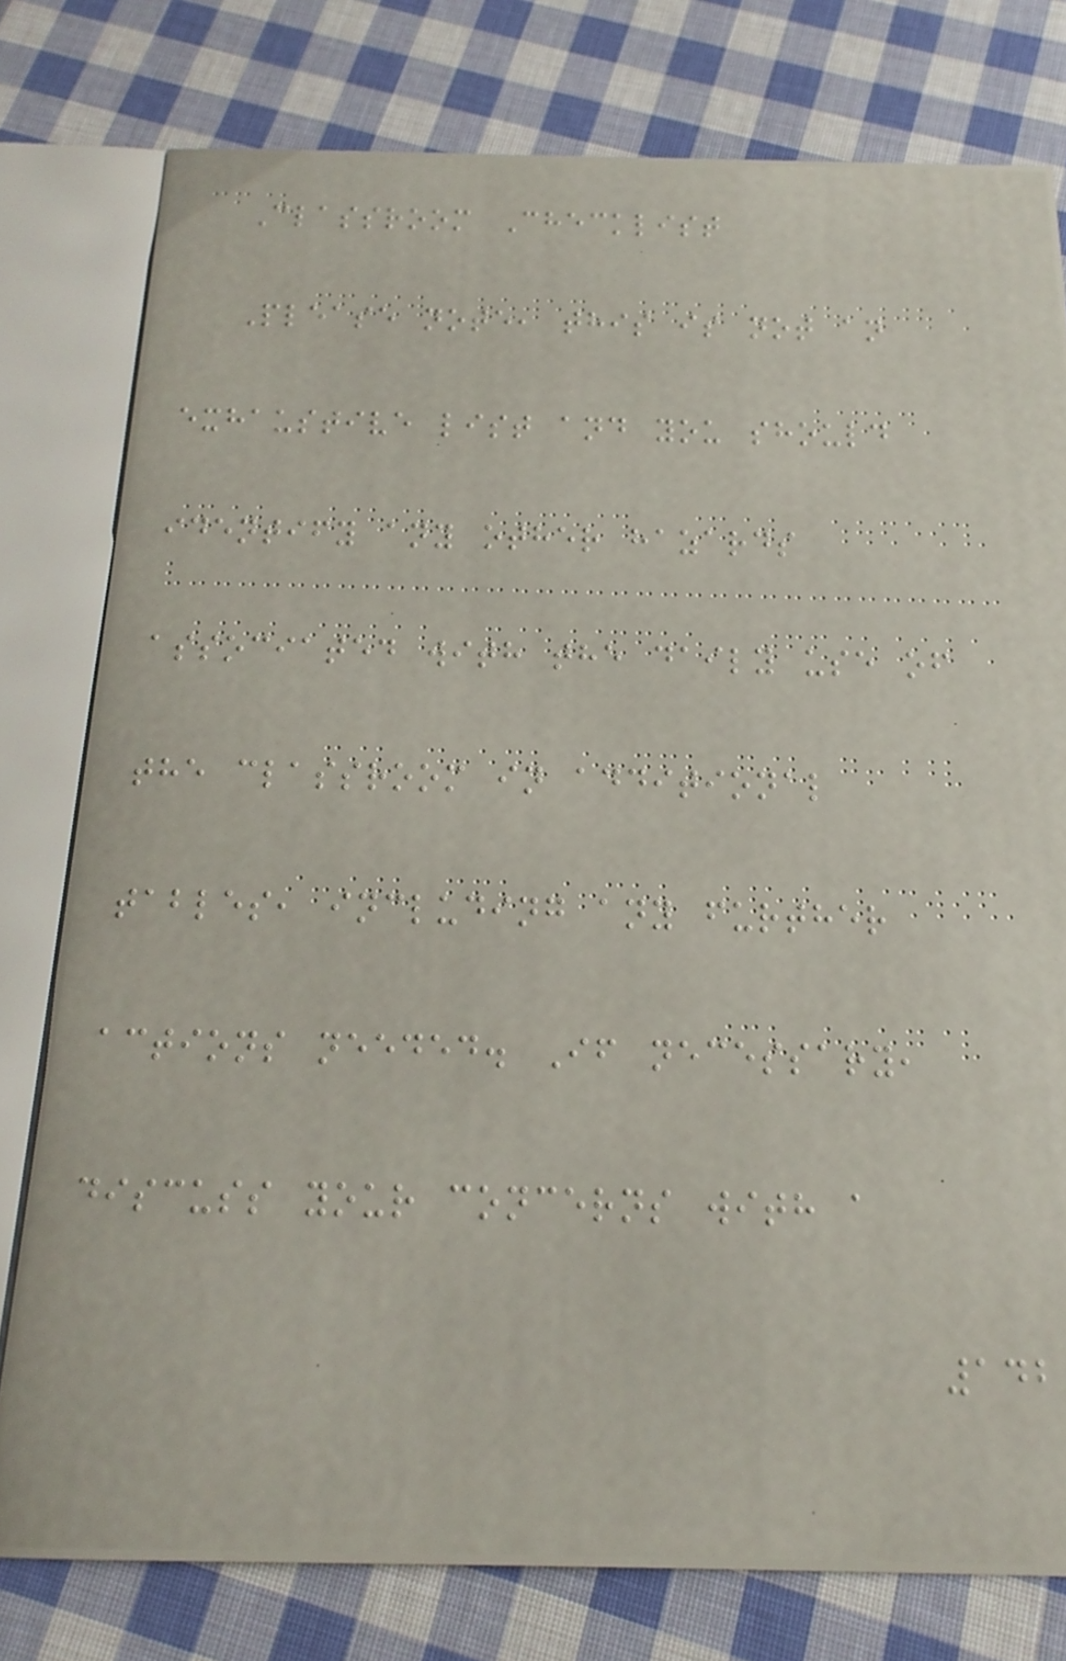Classroom Checklist
Please note, this is not an
exhaustive list and you should
identify any other hazards
associated with the daily use of
the classroom in additional
tables, including any further
actions needed. If necessary,
discuss your concerns with a
142
